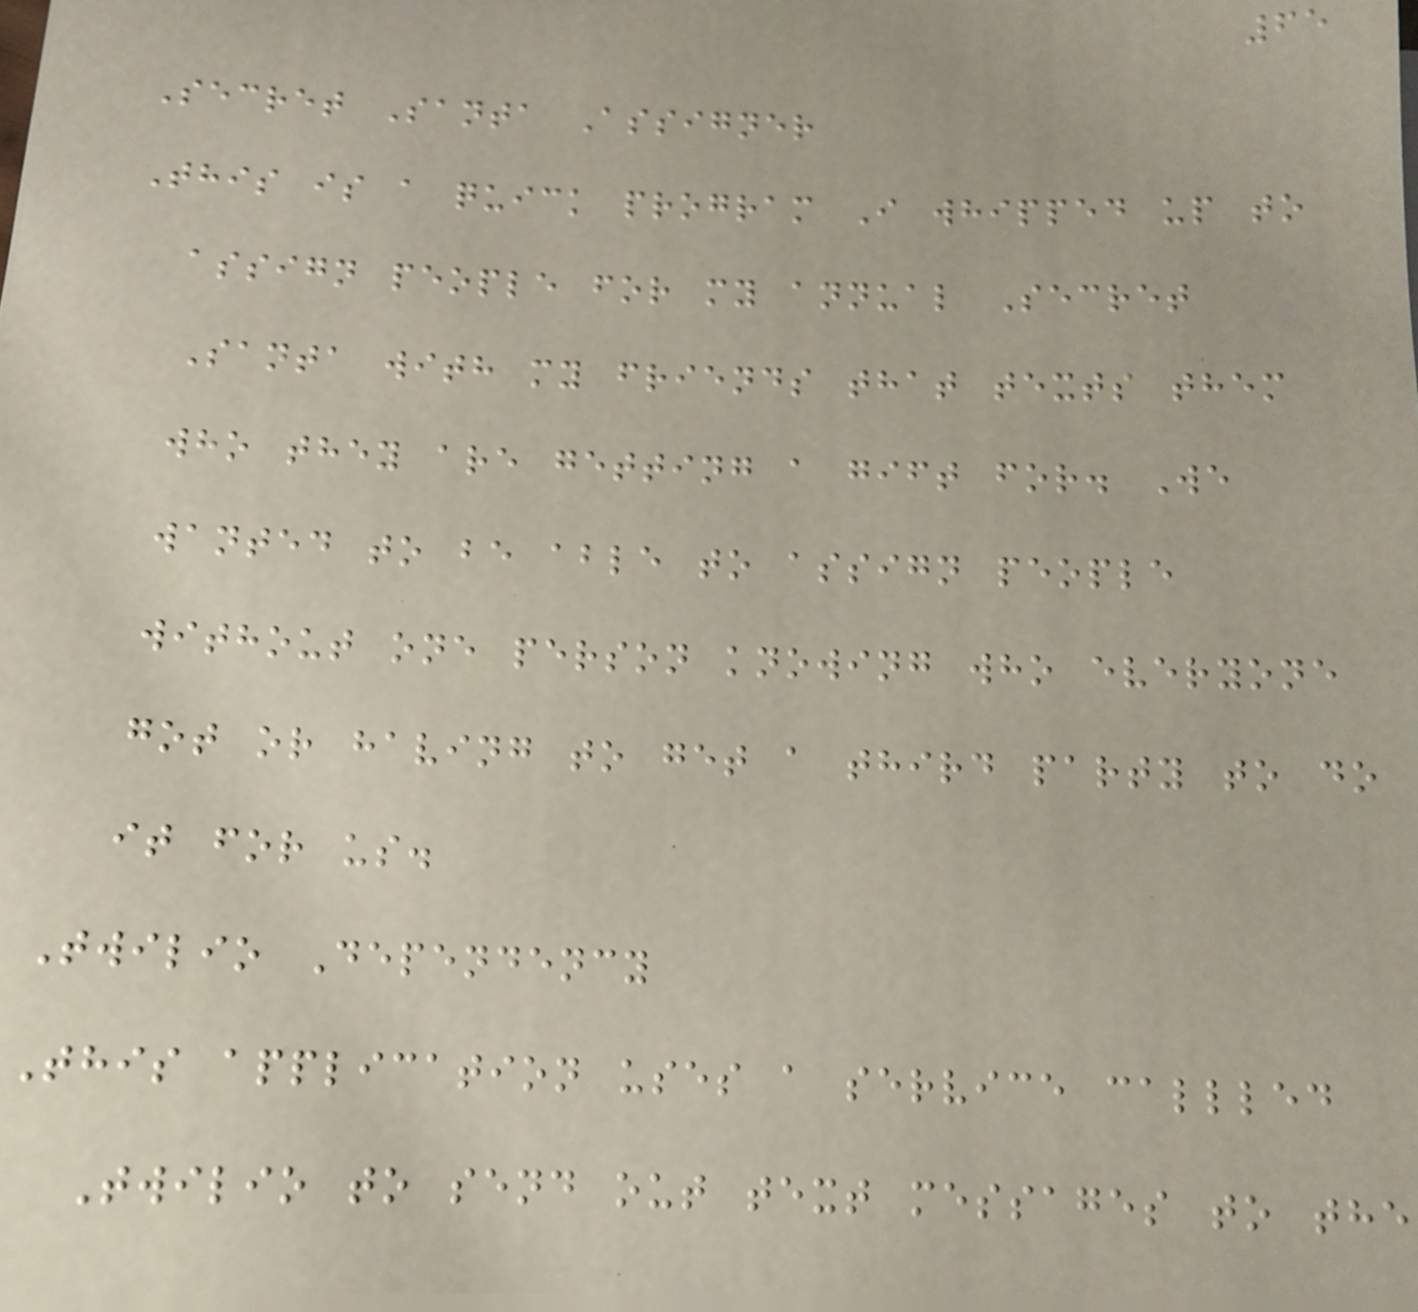65
Secret Santa Assigner
This is a quick program I whipped up to
assign people for my annual Secret
Santa with my friends that texts them
who they are getting a gift for. We
wanted to be able to assign people
without one person knowing who everyone
got or having to get a third party to do
it for us.
Twilio Dependency
This application uses a service callled
Twilio to send out text messages to the
